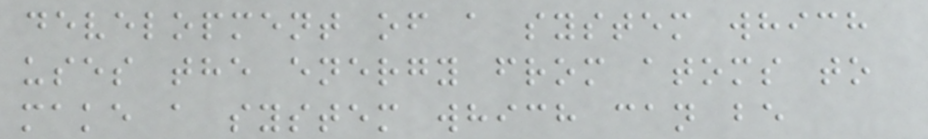development of a system which
uses the energy from atoms to
make a system which can be
